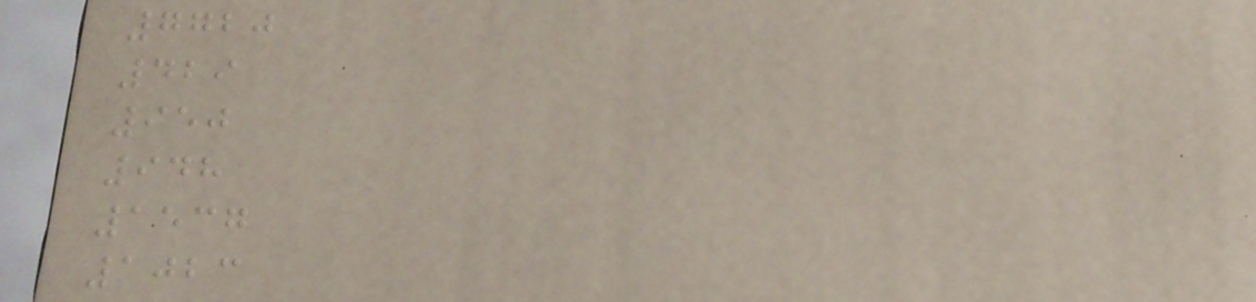7720
429
950
948
1537
1023
